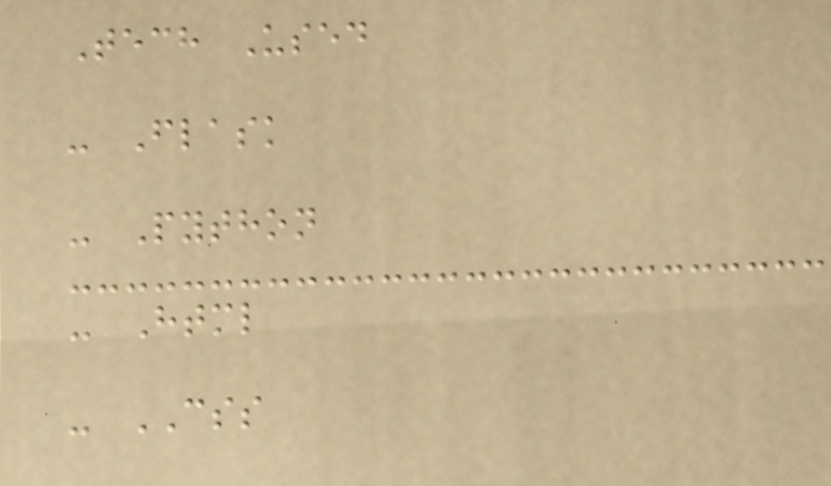Tech Used
- Flask
- Python
- Html
- CSS
